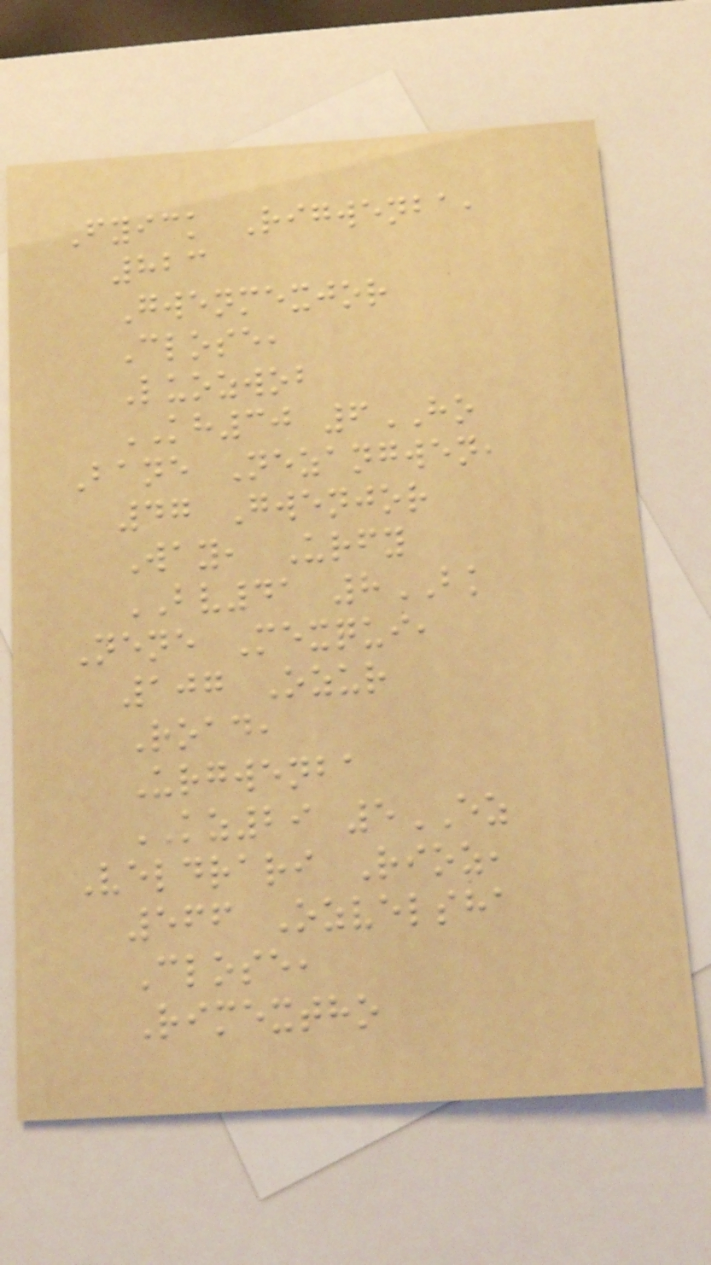Fyick Rigwenba,
823
Gwenmexjor
Close,
Luozwob
KH30 6HO
Bane Nezangwen,
47 Gwenjor
Way, Urfy
BV41 8BK
Nene Mexqui,
107 Ozur
Road,
Urgwenba
KZ29 5EZ
Veldrari Rioz,
566 Ozvelsha
Close,
Rimextho
